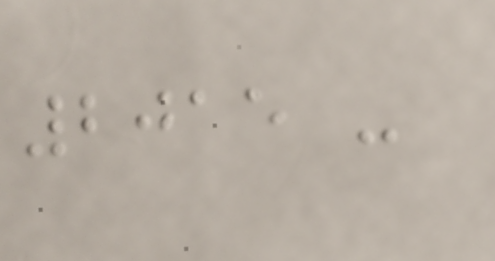2015 -
